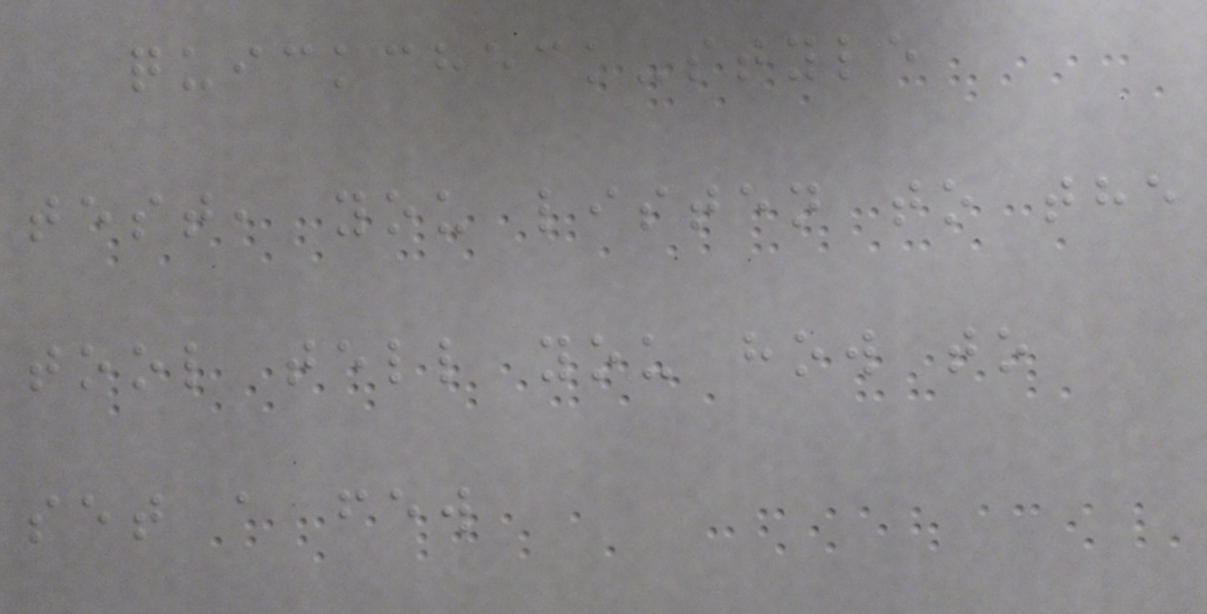quickcheck-style
test, you listen to the
tool tell you how to
set a few
